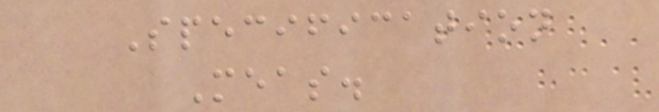Specification
Meas.
